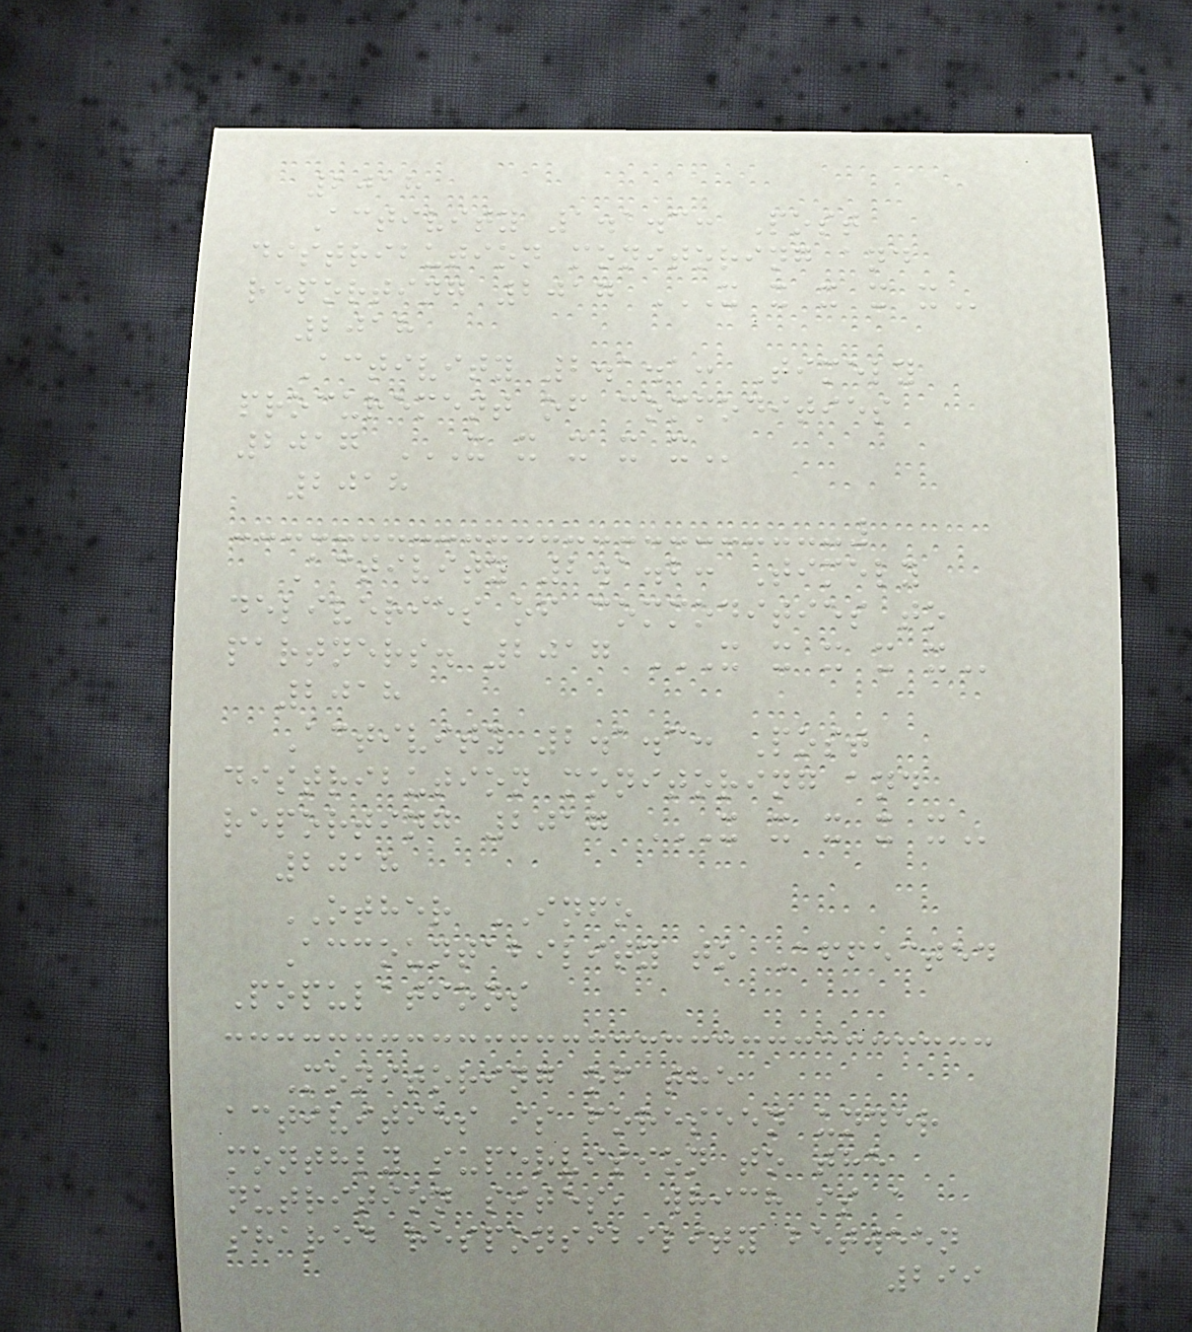2018
Activity 1.1.3: Post
distribution monitoring and
reporting 2017 X X X X X
2018
Activity 2.1.1: Timely
procurement of commodities
2017 X X X X X
2018
Activity 2.1.2: Timely
deliveries of commodities to
partners. 2017 X X X X X
2018
Activity 2.1.3: Post
distribution monitoring and
reporting 2017 X X X X X
2018
OTHER INFO
Accountability to Affected
Populations
Monitoring of the
activities is foreseen under
monthly supervision to the
nutrition sites, which is a
shared responsibility between
299
